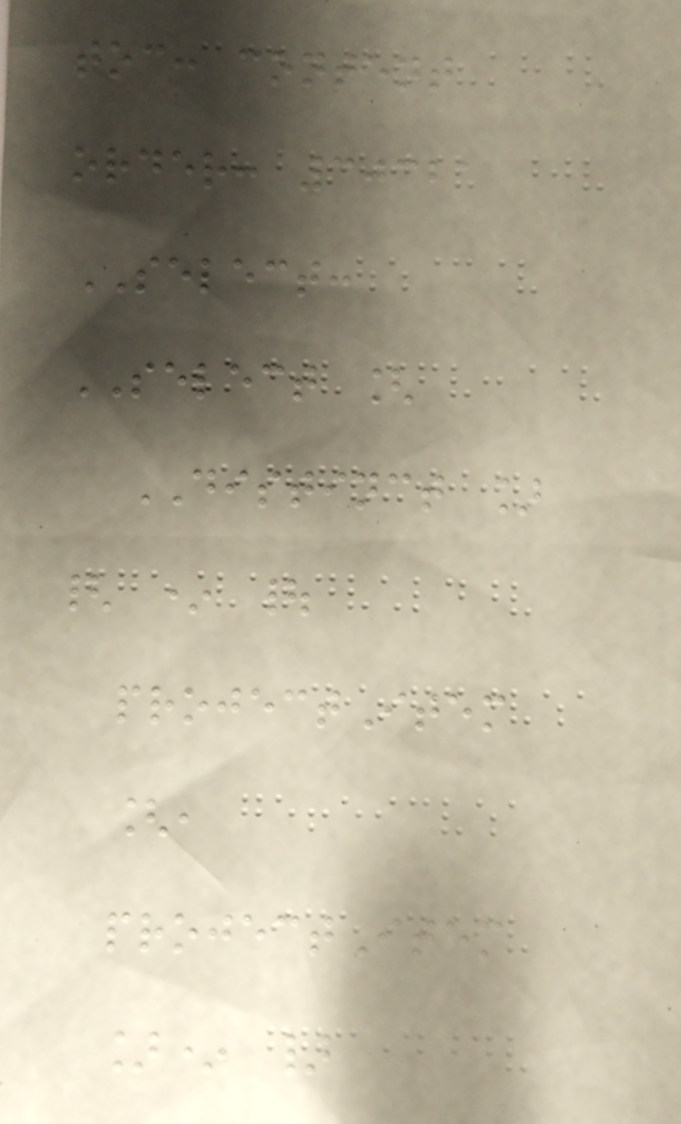toc: content
order: 30321
SELECT:
SELECT [
DISTINCT ]
{ * |
projectItem
[,
projectItem
]* }
